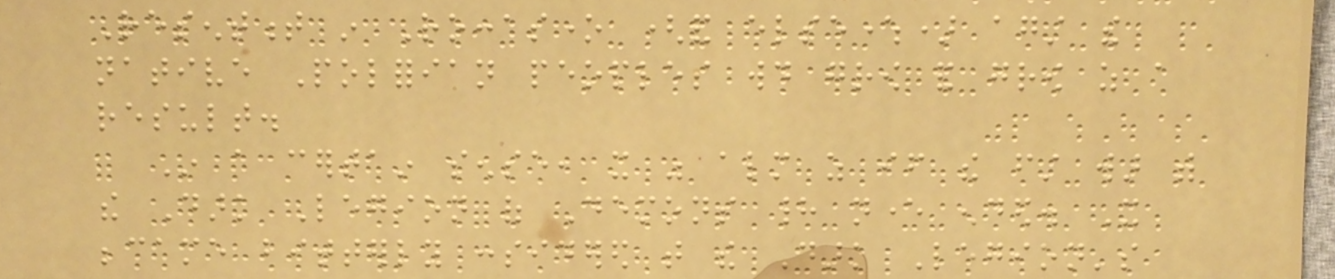Resentment in Roccasone (and elsewhere) against the
native Polforian peoples would grow and grow as a
result.
In a certain sense, it was almost as if the first war with
the Dark Legion of Demons had never ended. It
became bitterly considered that the Dark Legion's
